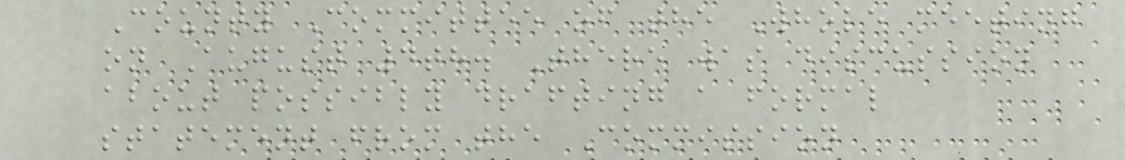County Committee of the Whole meeting
on August 4th. There was discussion
about possibly drafting a formal
statement from the Commission
